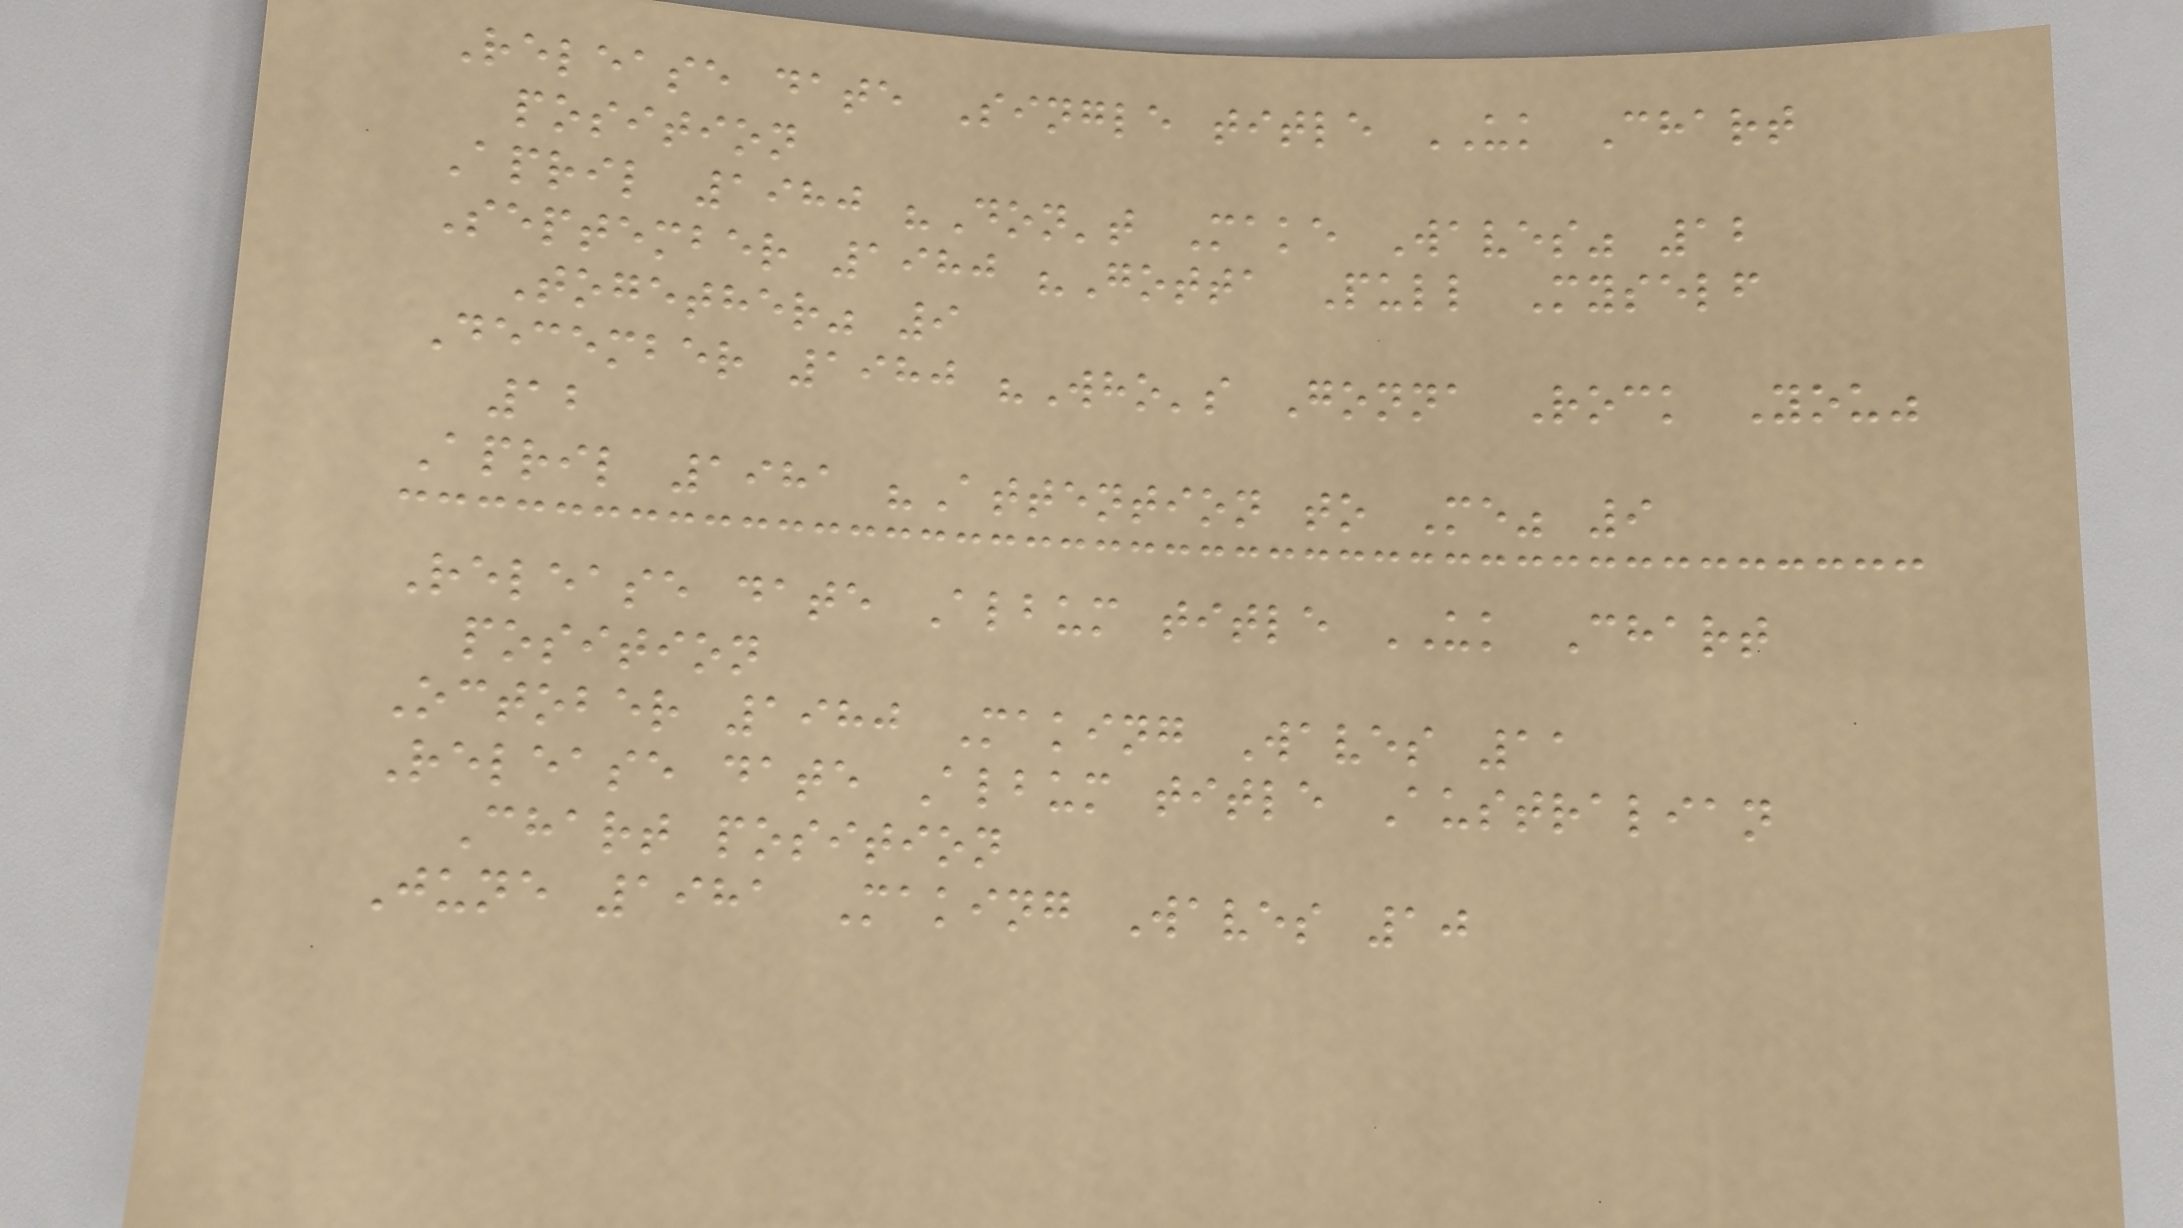Release date Single title UK Chart
position
April 1980 "Don't Make Waves" 12
September 1980 "Gotta Pull Myself
Together" 9
December 1980 "Who's Gonna Rock You"
12
April 1981 "Attention to Me" 9
Release date Album title UK Chart
position
October 1980 Making Waves 11
Release date Album title Australian
Chart position
June 1981 Making Waves 10
